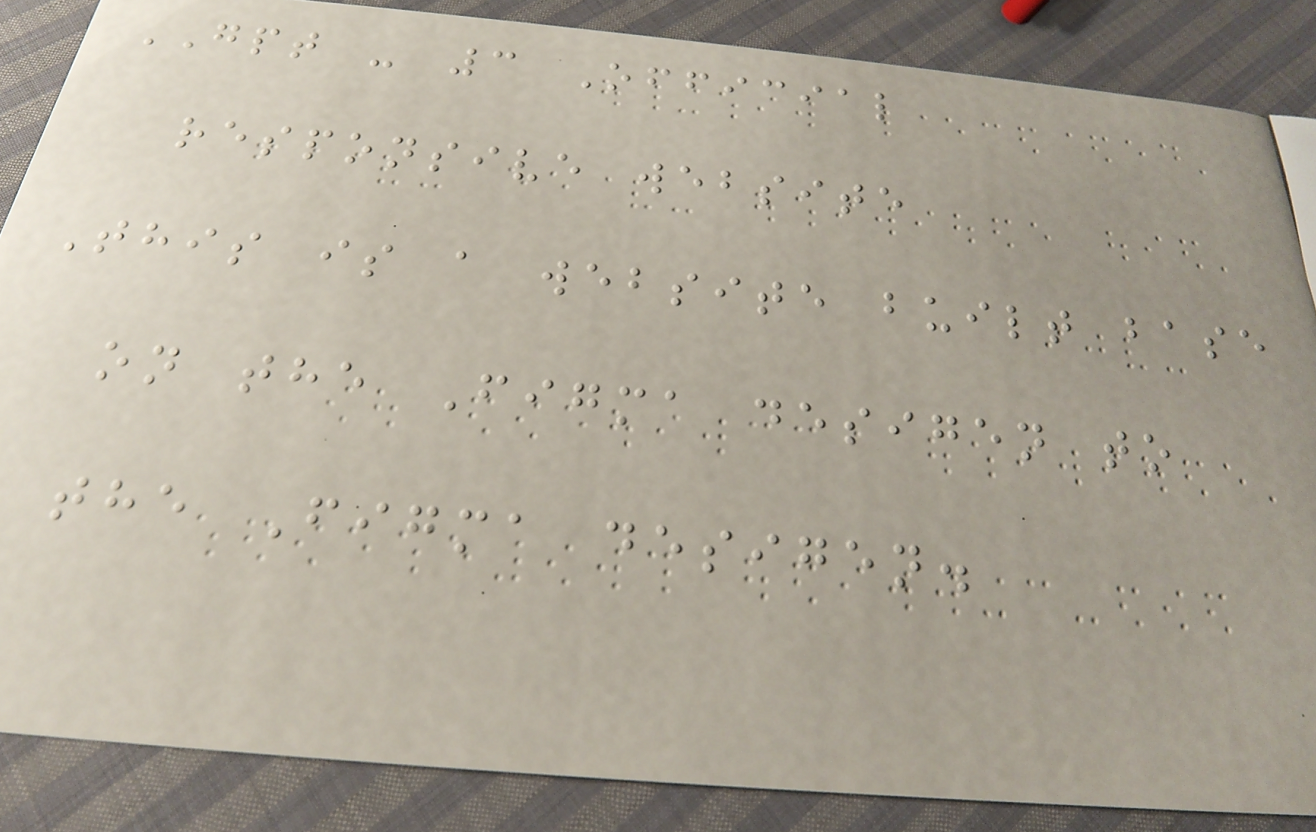GPT - 3 Official
responsive website
This is a website built base
on the Figma desigen to
the Figma desigen.
